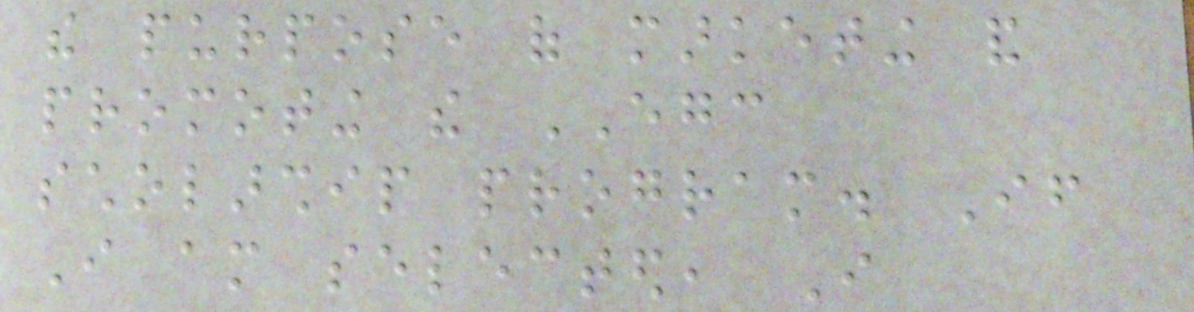the purpose of marketing and
promoting the EGC
scholarship program. If
I am selected, I
